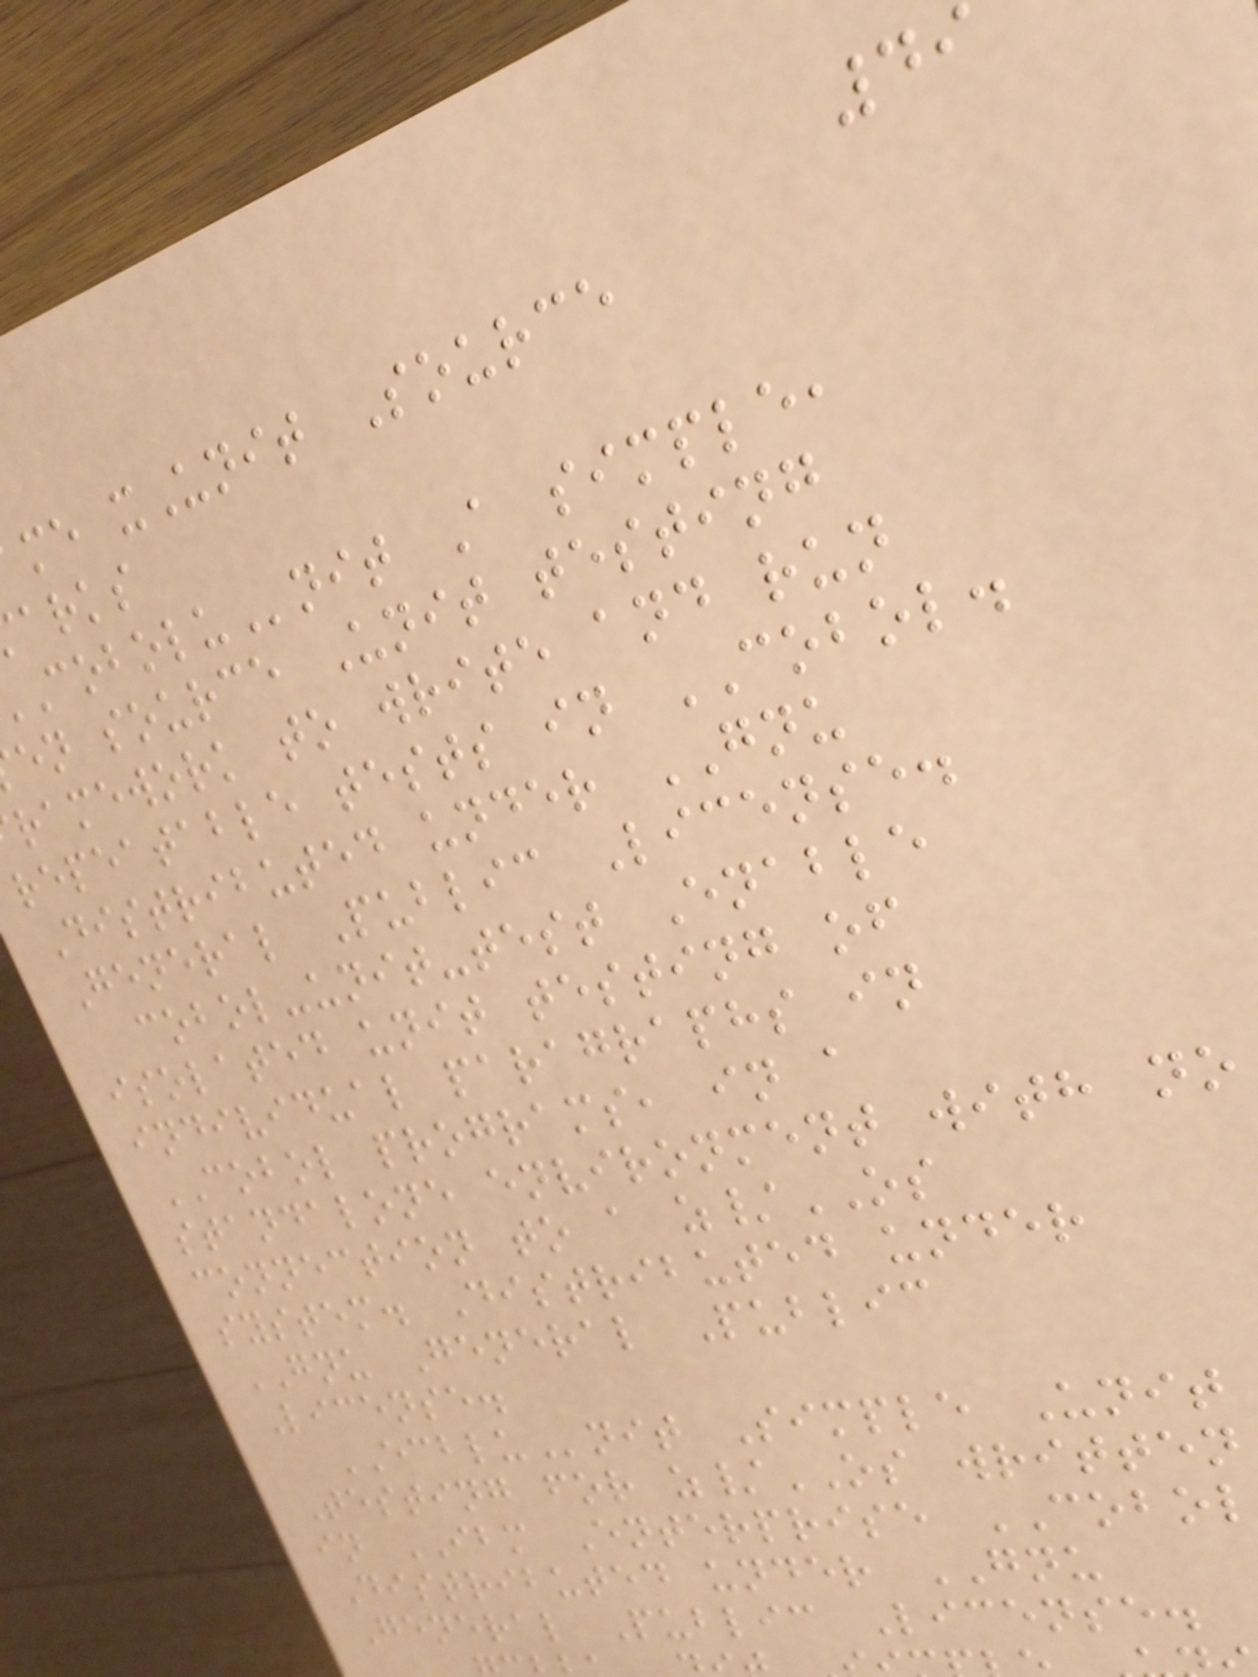49
me xUnit Source
arks
nit A simple,
en source Unit testing
ramework to write and run
repeatable tests in COBOL.
Distributed under GNU
General Public License.
cobol-unit-test Enable
isolated unit testing of
individual paragraphs in
COBOL programs, in a
standalone environment with no
connection to a z/OS
system. Distributed under
GNU General Public
License.
ECBLUnit Simple Unit
Testing for z/OS written
in IBM Enterprise COBOL
Distributed under GNU
General Public License.
